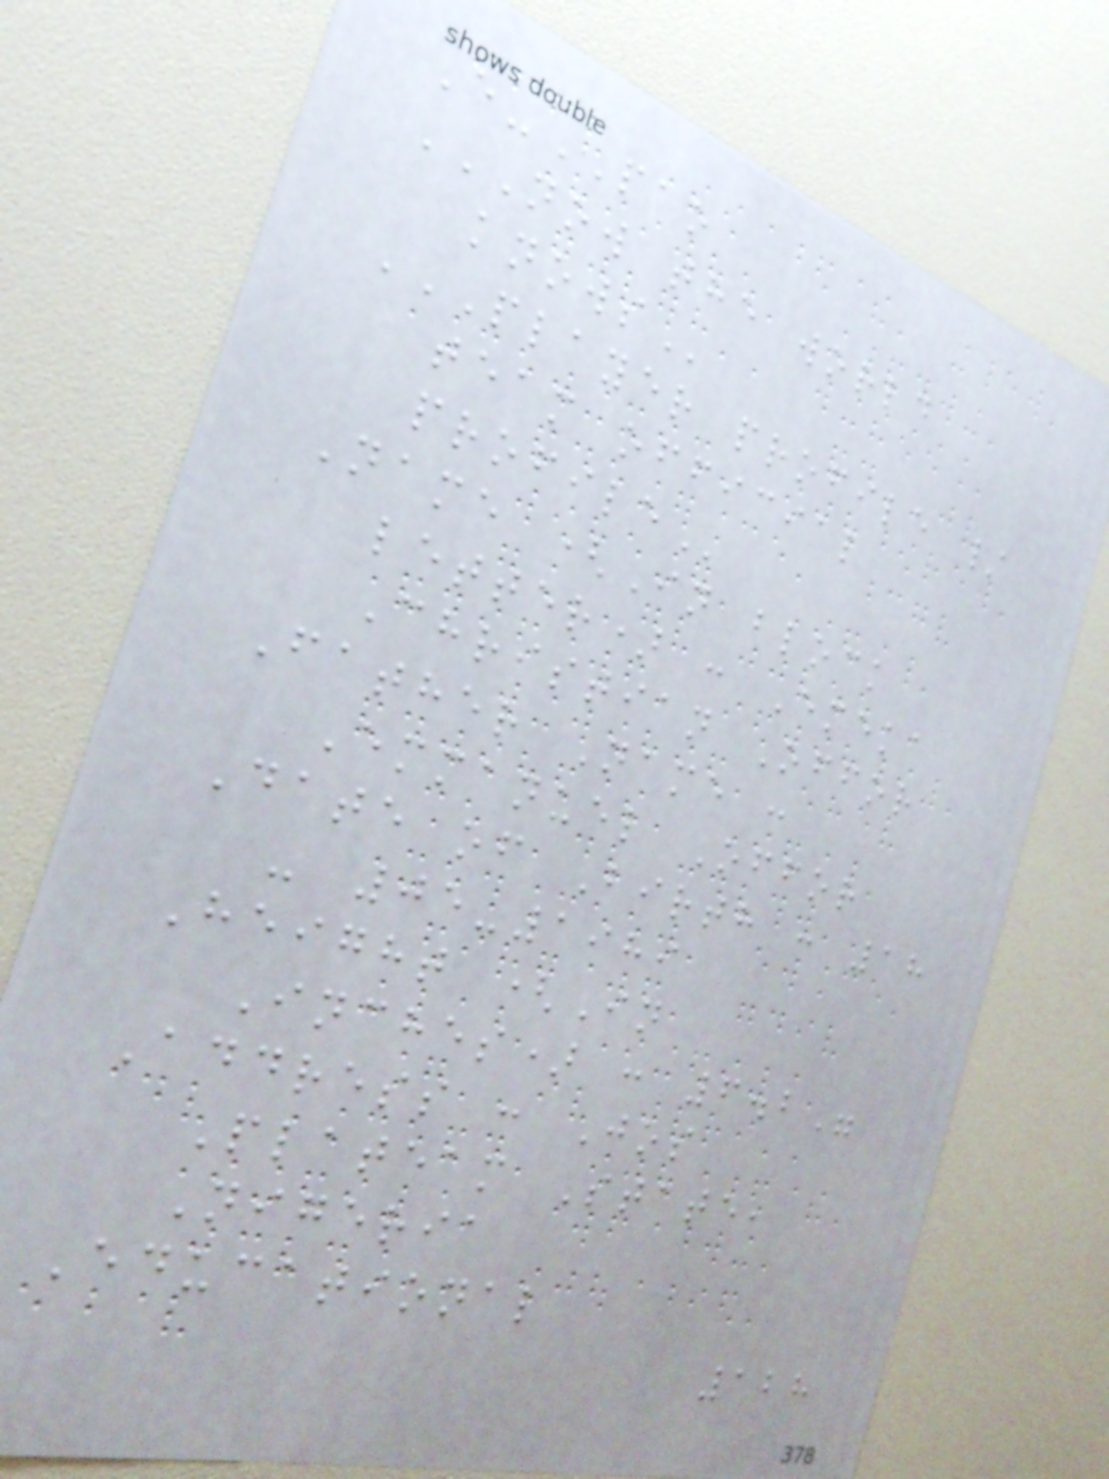E-PAO
NOW THE WORLD
KNOWS
PLAYER PROFILE /
TEAM OFFICIAL
PROFILE
Name (In block
letter) : Emeka
Christian Offor
Father Name :
Emmanuel Offor
Date of Birth : 18
- 05-1989
Height (In
Inches) : 6.2"
Address : Jos
Plateam State,
Nigeria
Educational
128
